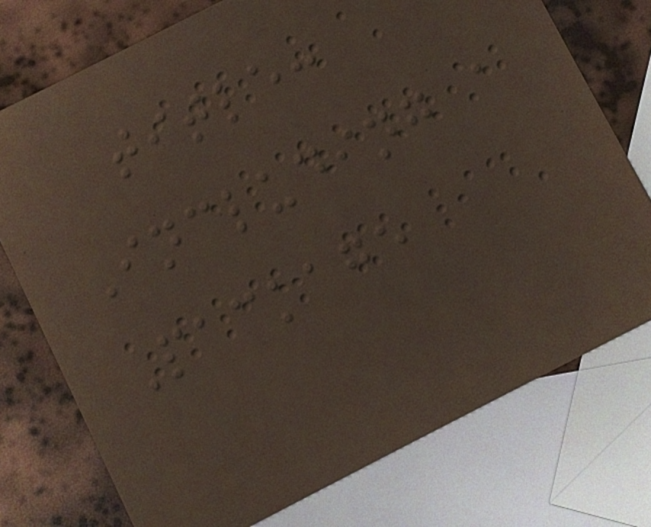title:
Including a
Package
